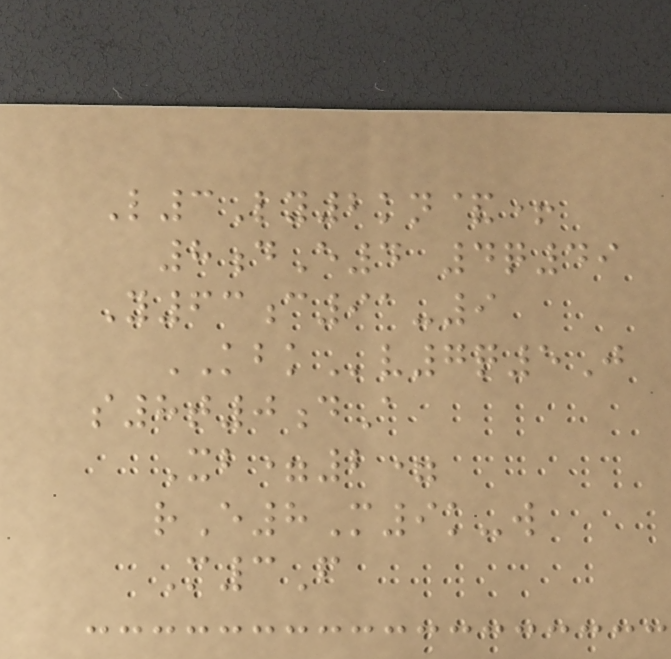L3Ly2kn&+
8dE4 4q49
Y63c91-9
KBKv7q5J
s8t0dA
Xb=2=
rE8M9k-w
M3F
